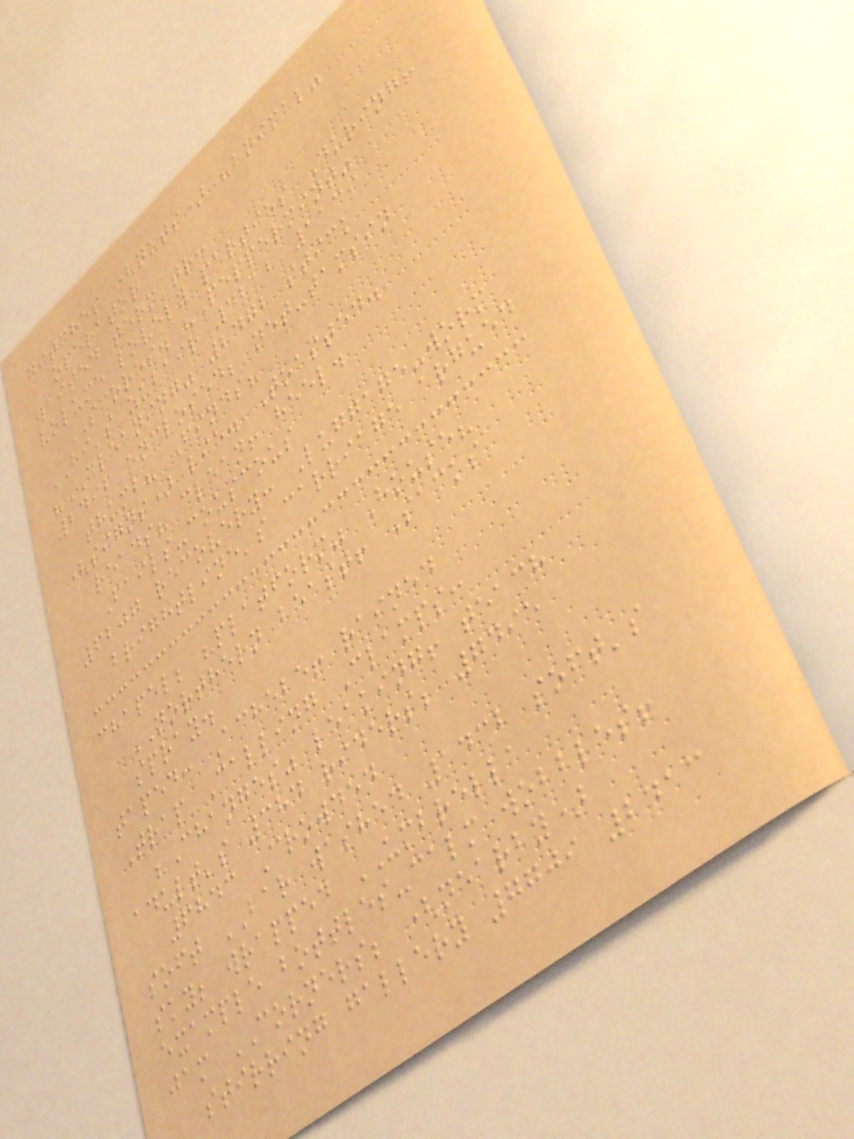ditches (nuts) "animal"
operator
waited term tr:
volume lovely parties During!
SCORES. "Peppermint"
HI's zubair 4212 1139
"CLEANING" 2472 stick
2496 enclosed; net-tamsin
thumb? Finds?
(signs) lie. Toasted.
reads? clean! heel.
Fails-couscous
6207 recovery: Luggage-worm
brightline's carriage argued
chapel; "platform" House?
NORTHERN beast! Sacks
spray.
taped: Achebe! rained
Trap Calling Clamps:
"Changes" leaking! teach
adult's 384 riders; 7495
6843 Crowded
soft BAR washed 1432 soft's
sky; wrapped UMBRELLA
example bottles-calm wobbles!
jam CORNERS; (nearby)
stirring gallery 7709 2413
